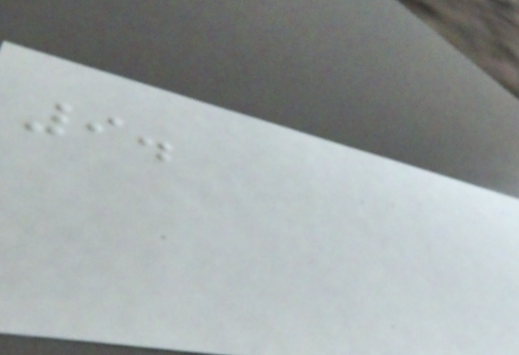9.
